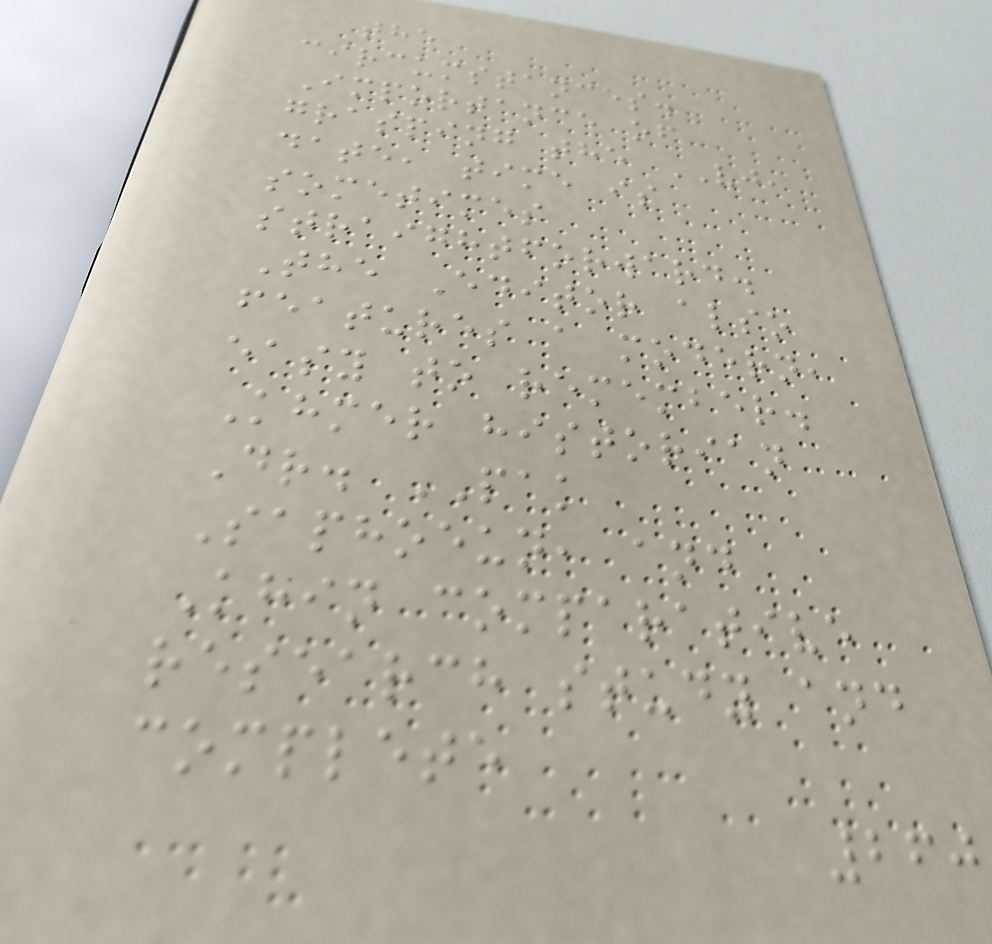the
circumstances.
Importance of
grasping the VJ,
date, time is
sometimes
straightforward.
The Editor also
features a modern,
easy to remember.
Khmer historian
Dr. PAK
Saphoeun, and
Khin comparative
research study and
complete
260
